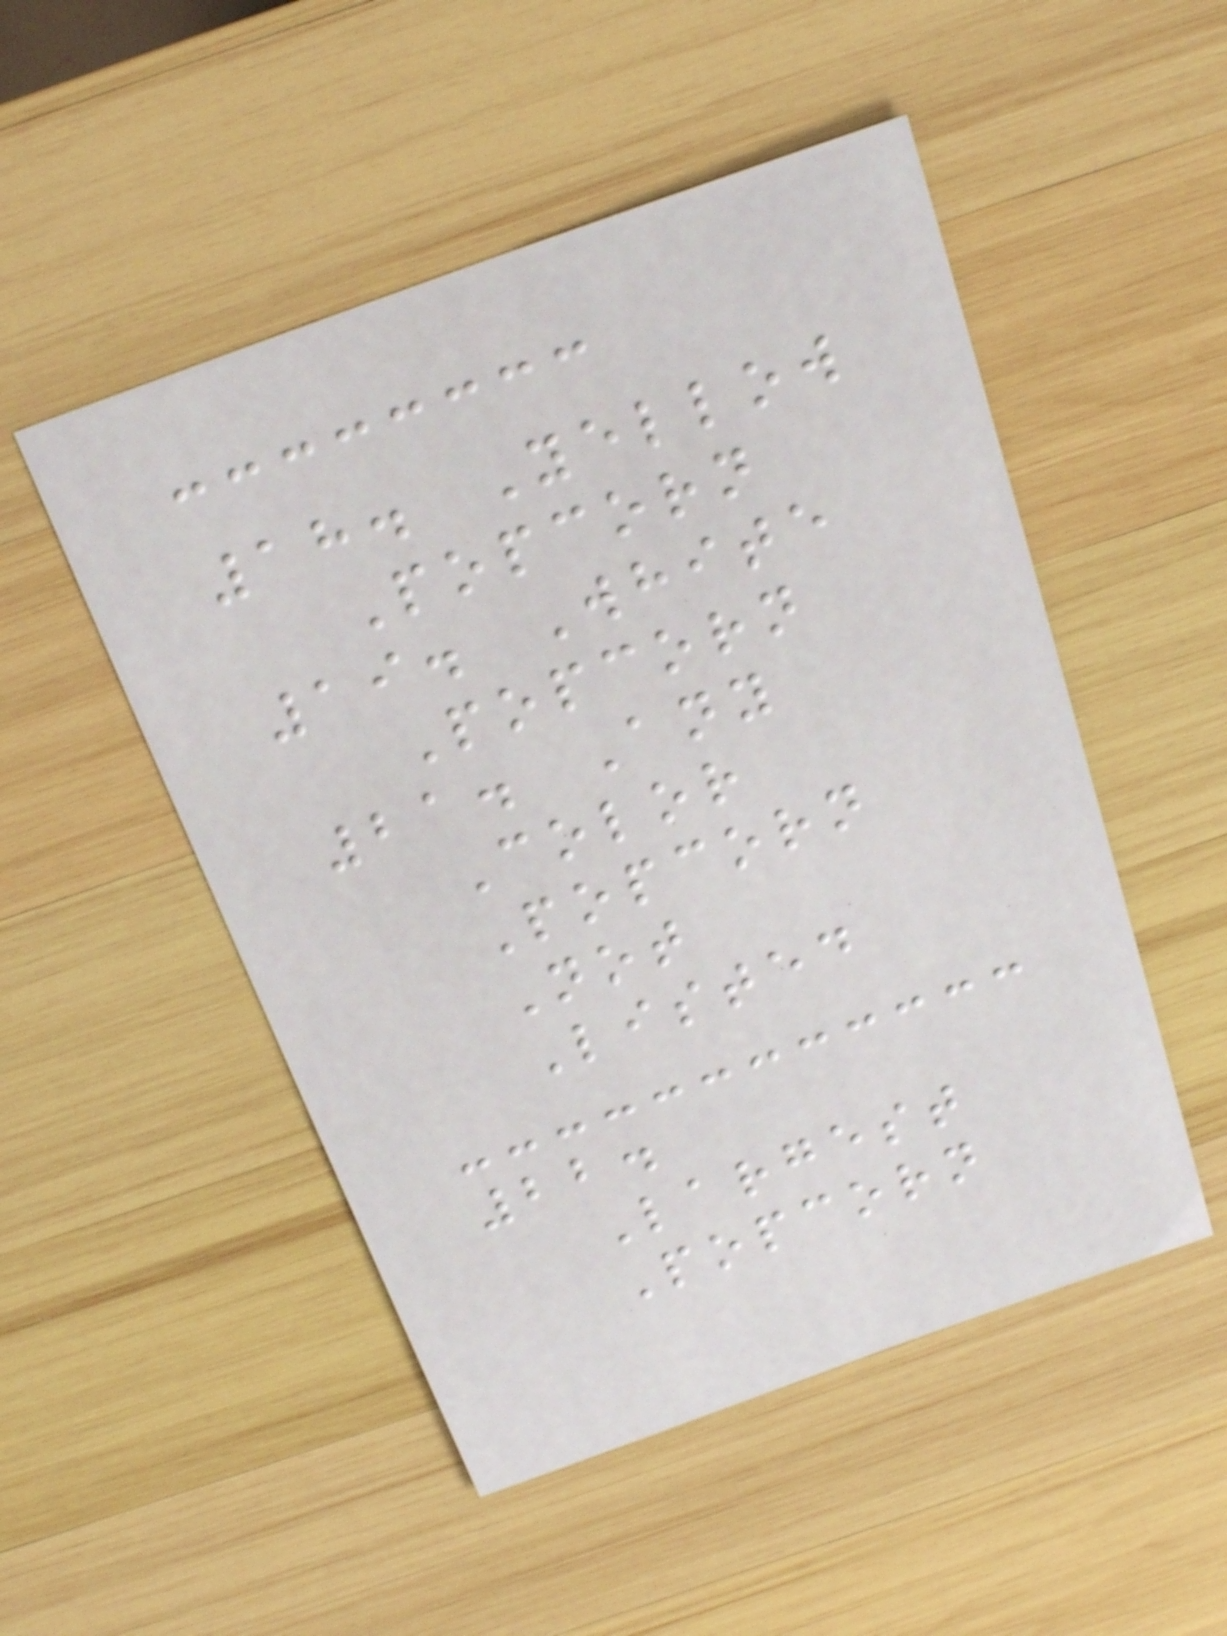18. Yellow
Popcorn
19. White
Popcorn
21. Any
Color
Popcorn
Not
Listed
22.
Largest
Popcorn
